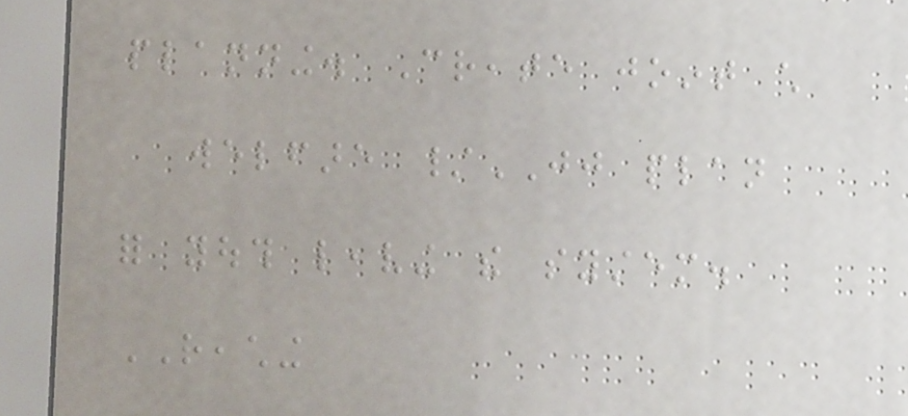planning. Create joint child
welfare /JJ plan
for youth leaving the system.
REACHING
